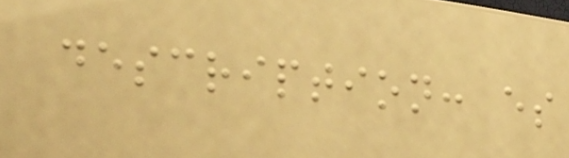description: es
